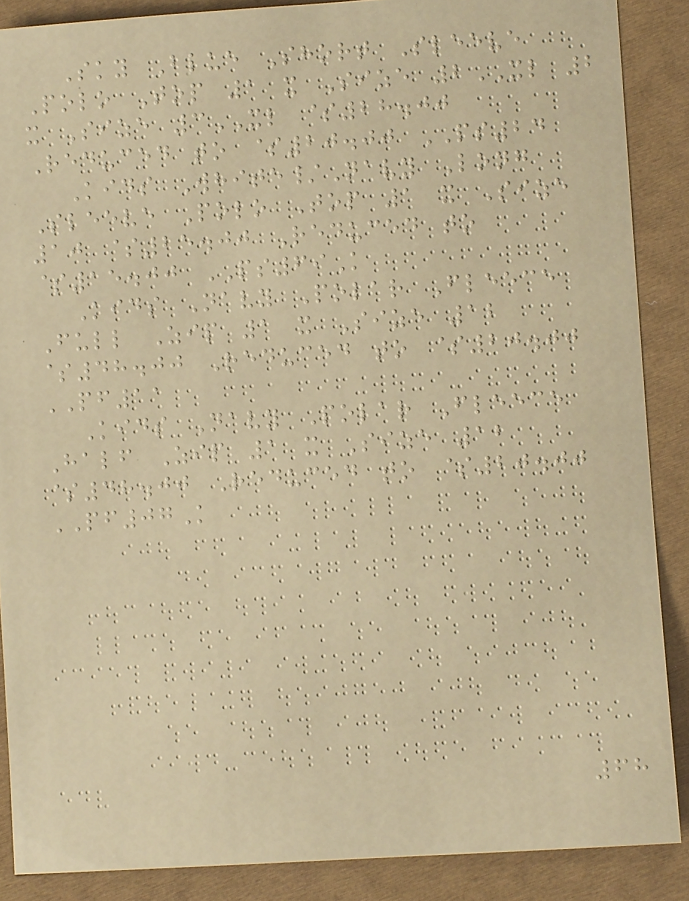Sky Blue Short Sleeve
Polo Top 1 x Size 2XL 2
x Size 3XL $28.00
Reduced to $20.00 PS24
Kids White/Navy Long
Sleeve Polo Top 1 x Size
10 $25.00 Reduced to
$15.00 PS69K
Kids Navy Polar Fleece
Full Zip 1 x Size 12
$48.00 Reduced to $20.00
PF11
Kids Navy Polar Fleece
Half Zip 1 x Size 12
$48.00 Reduced to $20.00
PF07K
68
